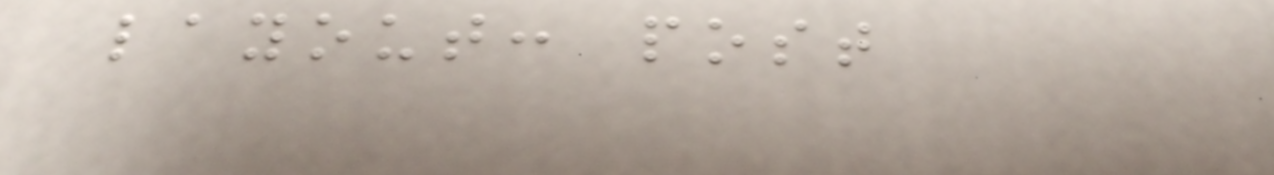layout: post
